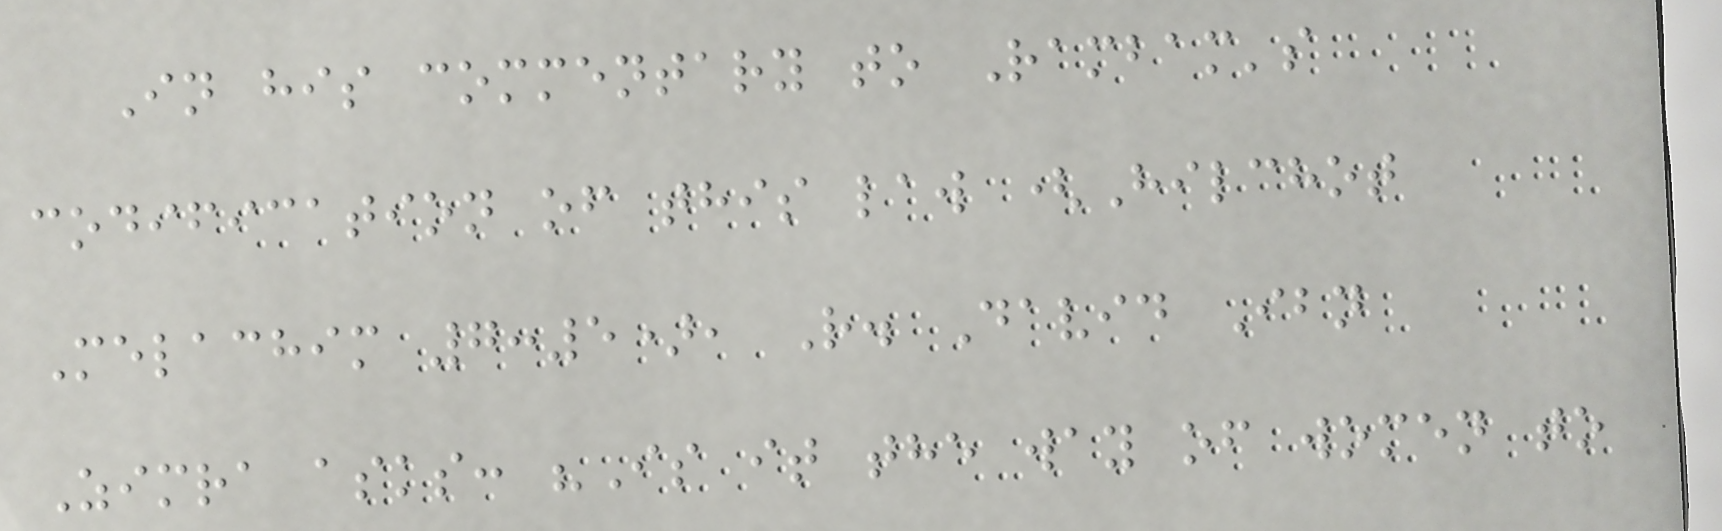In his commentary to Rambam's
codification of this law (Hilchot
Melachim 7:5), R. David Ibn
Zimra asks: "Is it the way of women to
